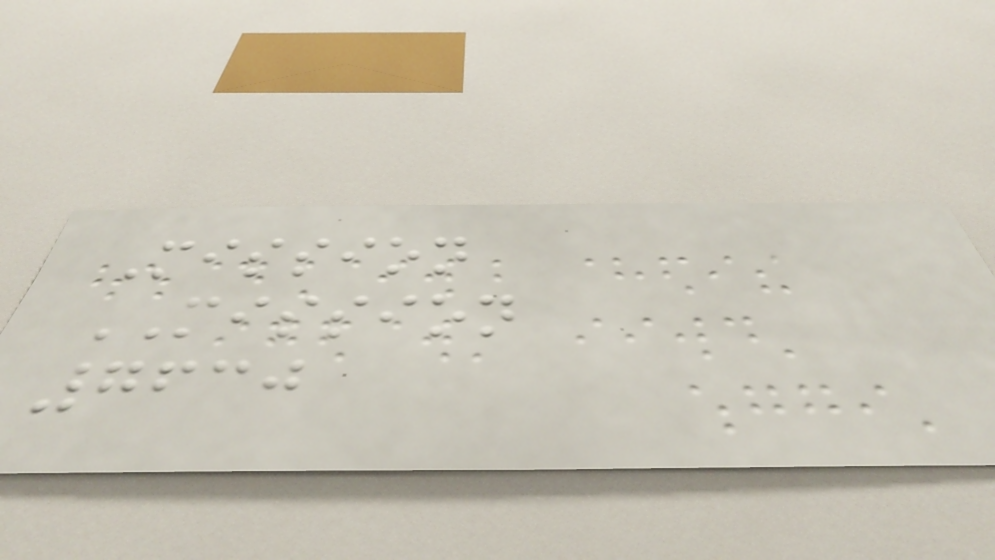Mission
MISSION
7630
